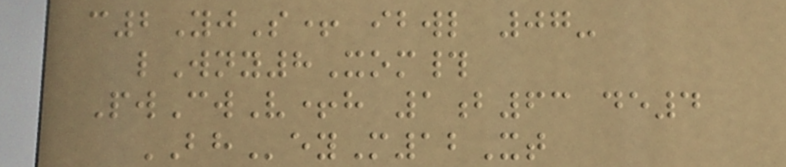c2YjS+ ibwl 07-
lWny8Xom#
PwCwV+h 1b63 de4
BHeyM12Xt
